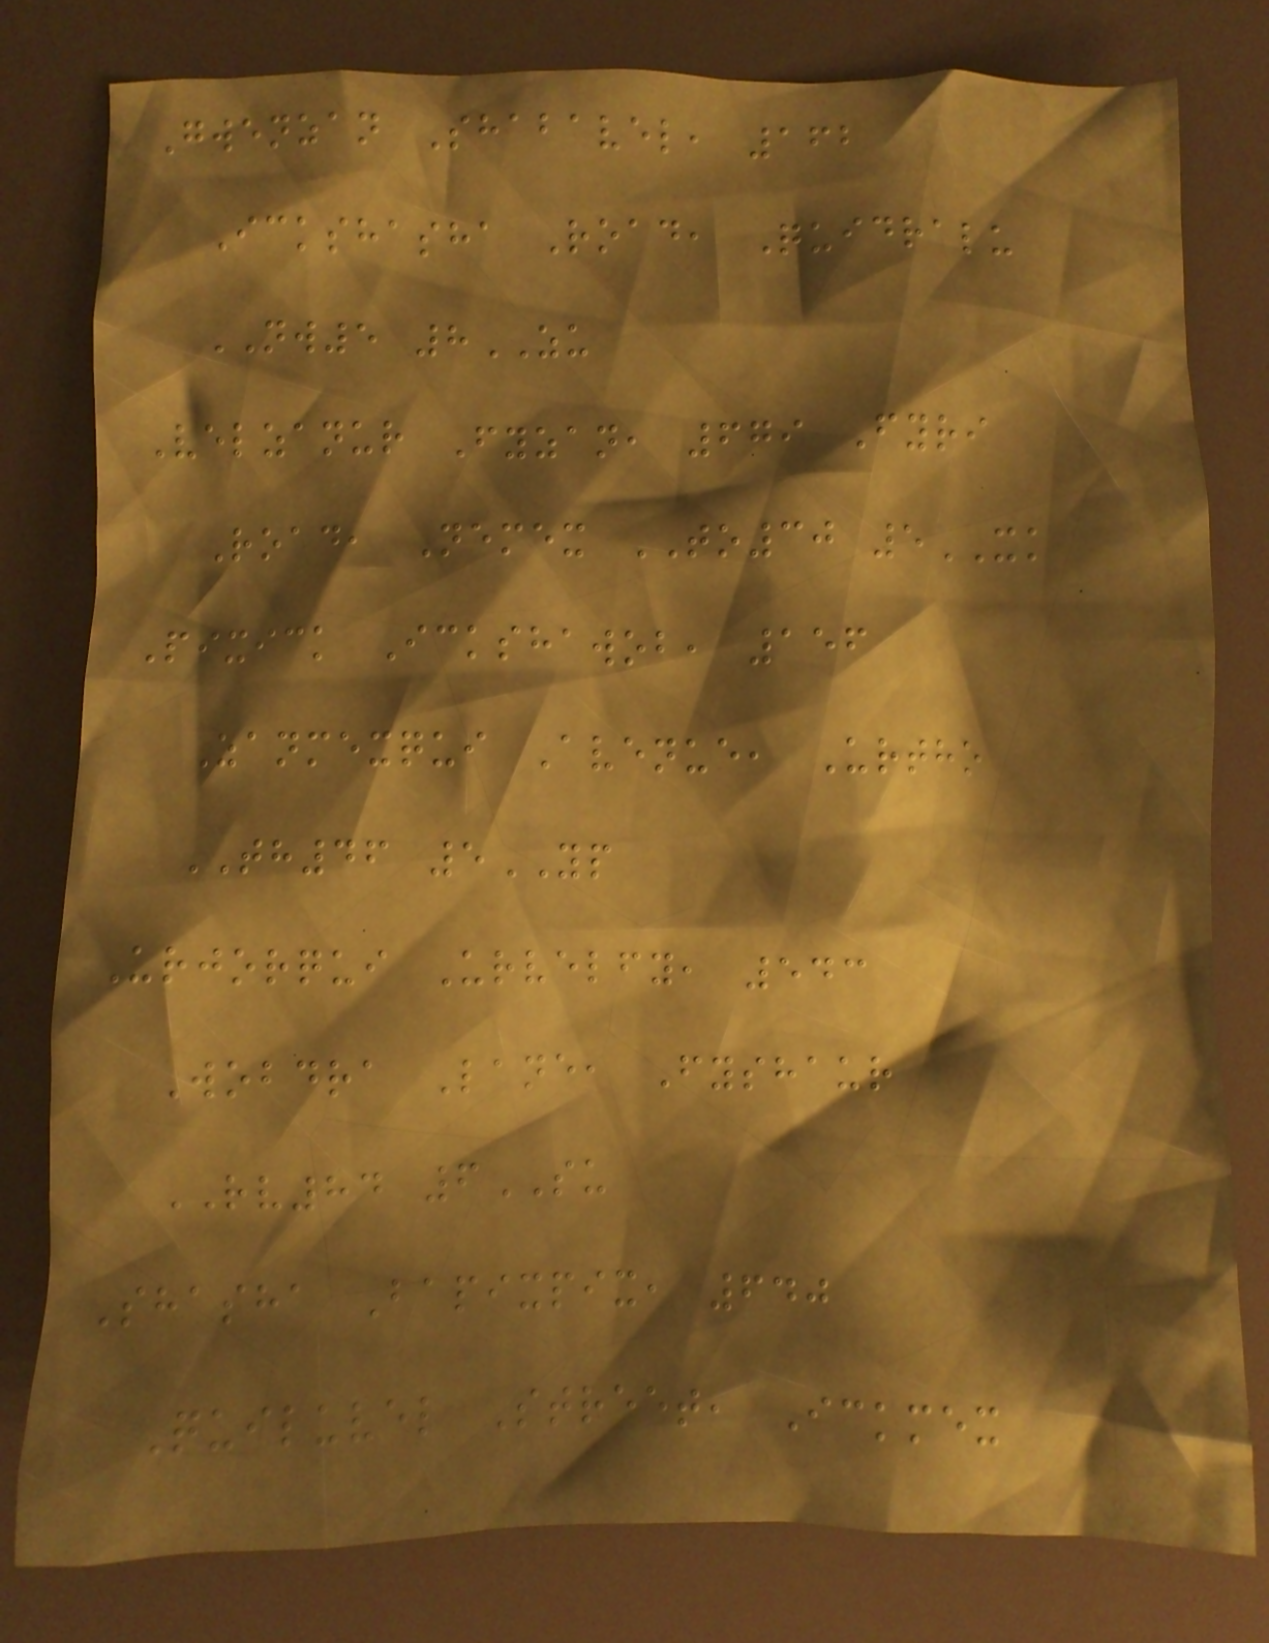Gwenzan Shabavel, 162
Ickshasha Road, Quidralu
NW5 8ZU
Velzanur Fyzan, 679 Fyri
Road, Nemex TO30 5XK
Pixick Ickshawob, 156
Zanmexqui Avenue, Urtho
TH46 5YP
Urjorqui Urvelfy, 543
Wobdra Lane, Fyshaur
RV84 6SU
Shasha Bapixpix, 640
Quiluvel Street, Ickmex
